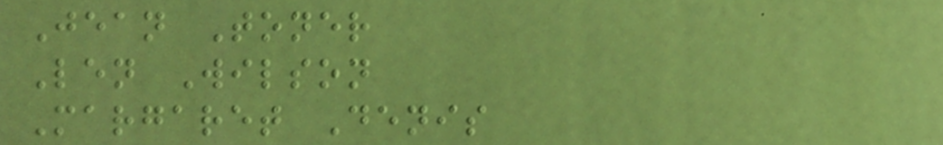Jean Toner
Len Wilson
Margaret Denis
